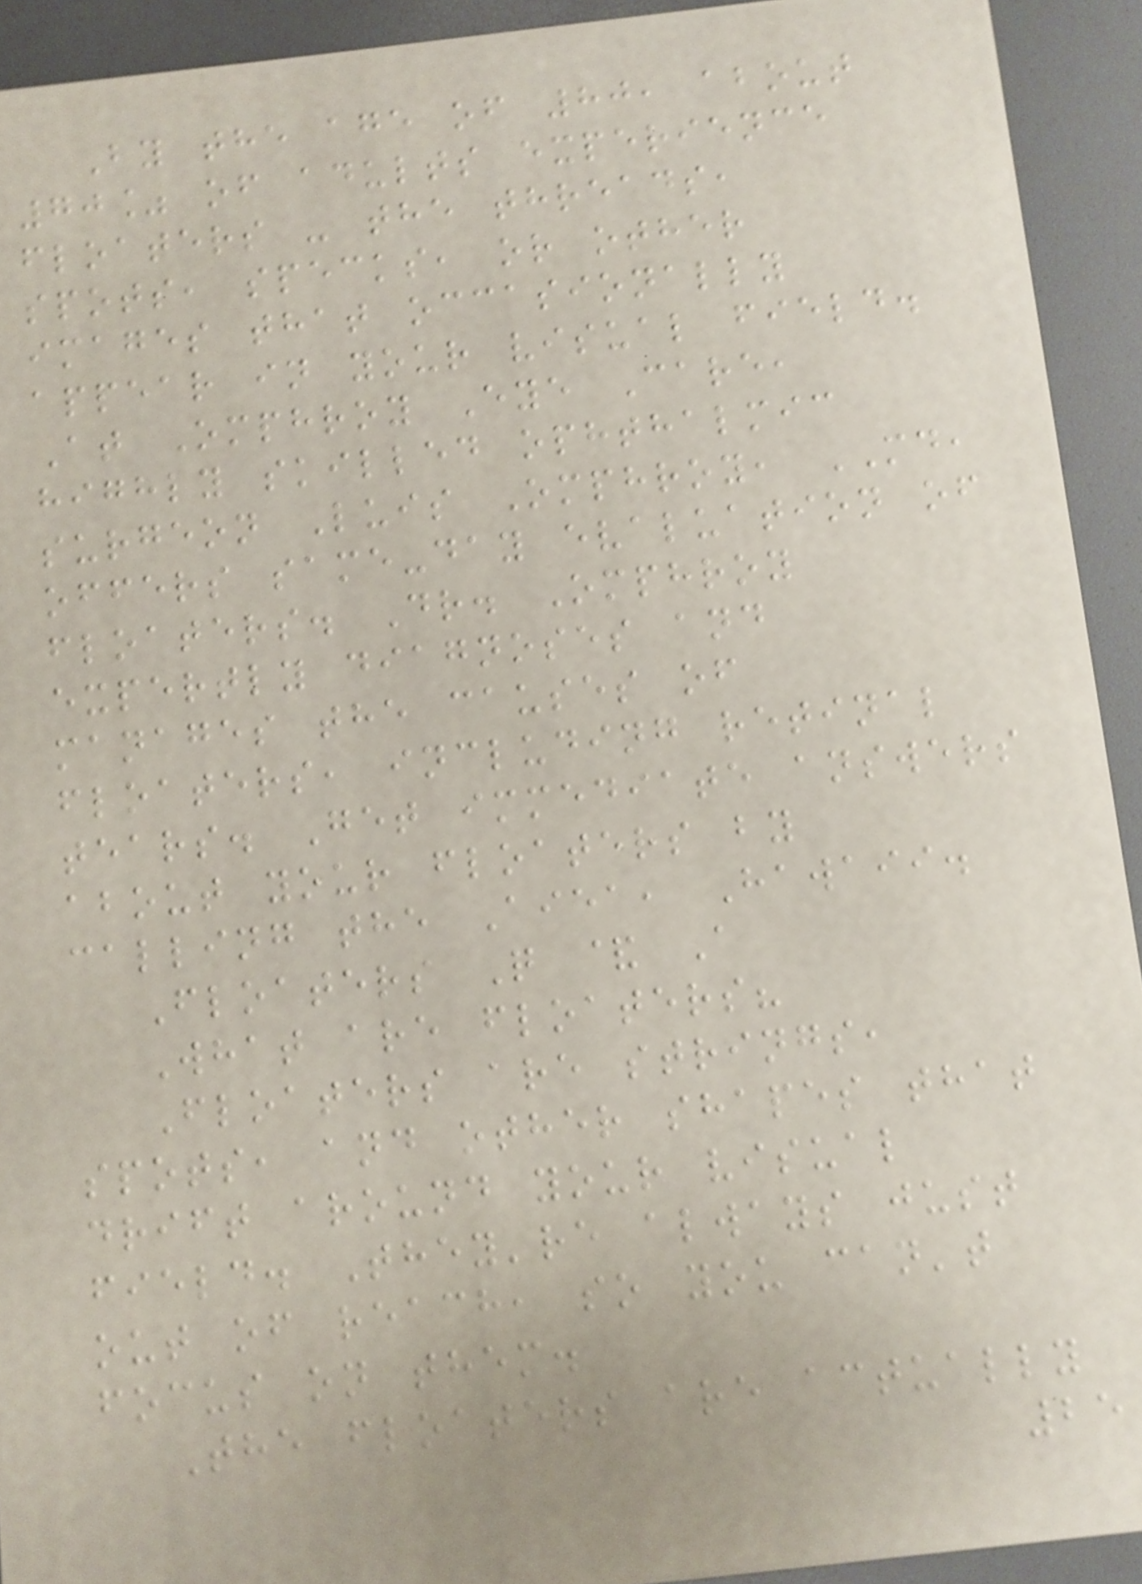By the age of 80, about
70% of adults experience
floaters - the threads,
spots, specks, or other
images that occasionally
appear in your visual field.
At Omphroy Eye Care,
highly skilled ophthalmic
surgeon Luis Omphroy, MD,
offers same-day evaluation of
floaters. Dr. Omphroy
expertly diagnoses and
manages the causes of
floaters, including retinal
tears. Get immediate answers
about your floaters by
calling the Aiea, Hawaii.
Floaters Q & A
What are floaters?
Floaters are strings,
spots, and other shapes that
drift around your visual
field. They're always just
out of reach, so you can't
focus on them.
The floaters are actually
25
